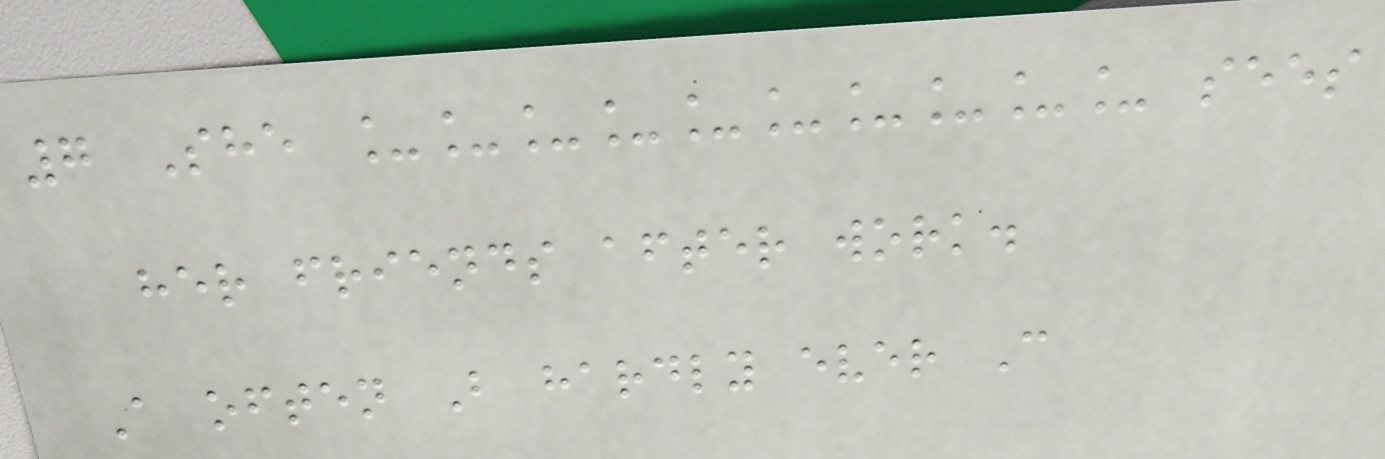7 She __________ sees
her friends after work.
A often B hardly ever C
